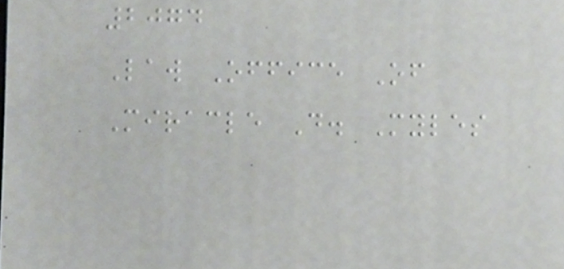2074
Law Office Of
Miracle D. Myles
